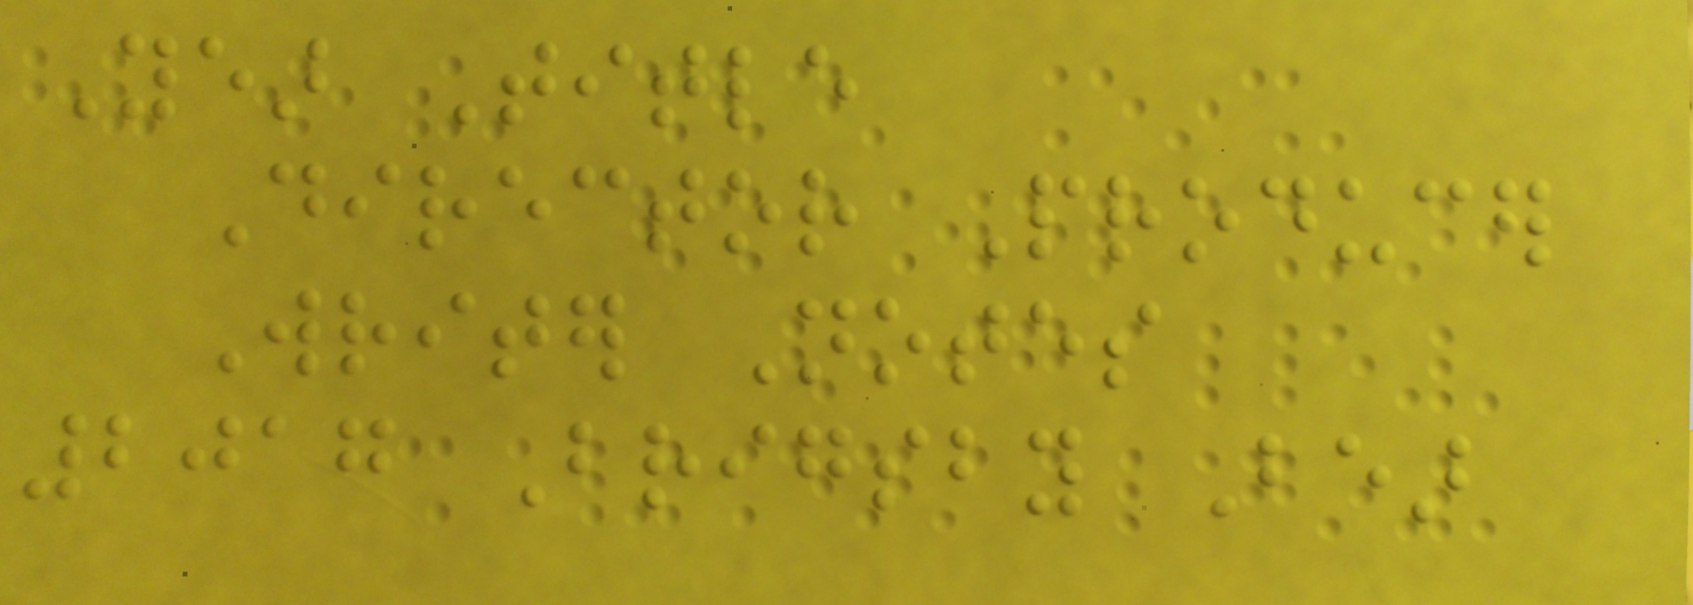Year Title
Director Producer
Writer Notes
2017 Brigsby Bear
